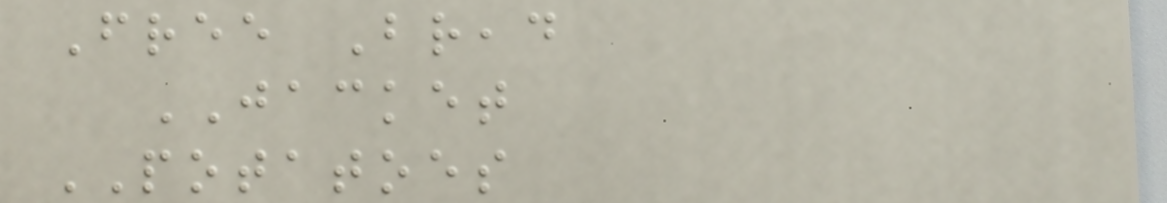Free Bread
JACKET
POTATOES
